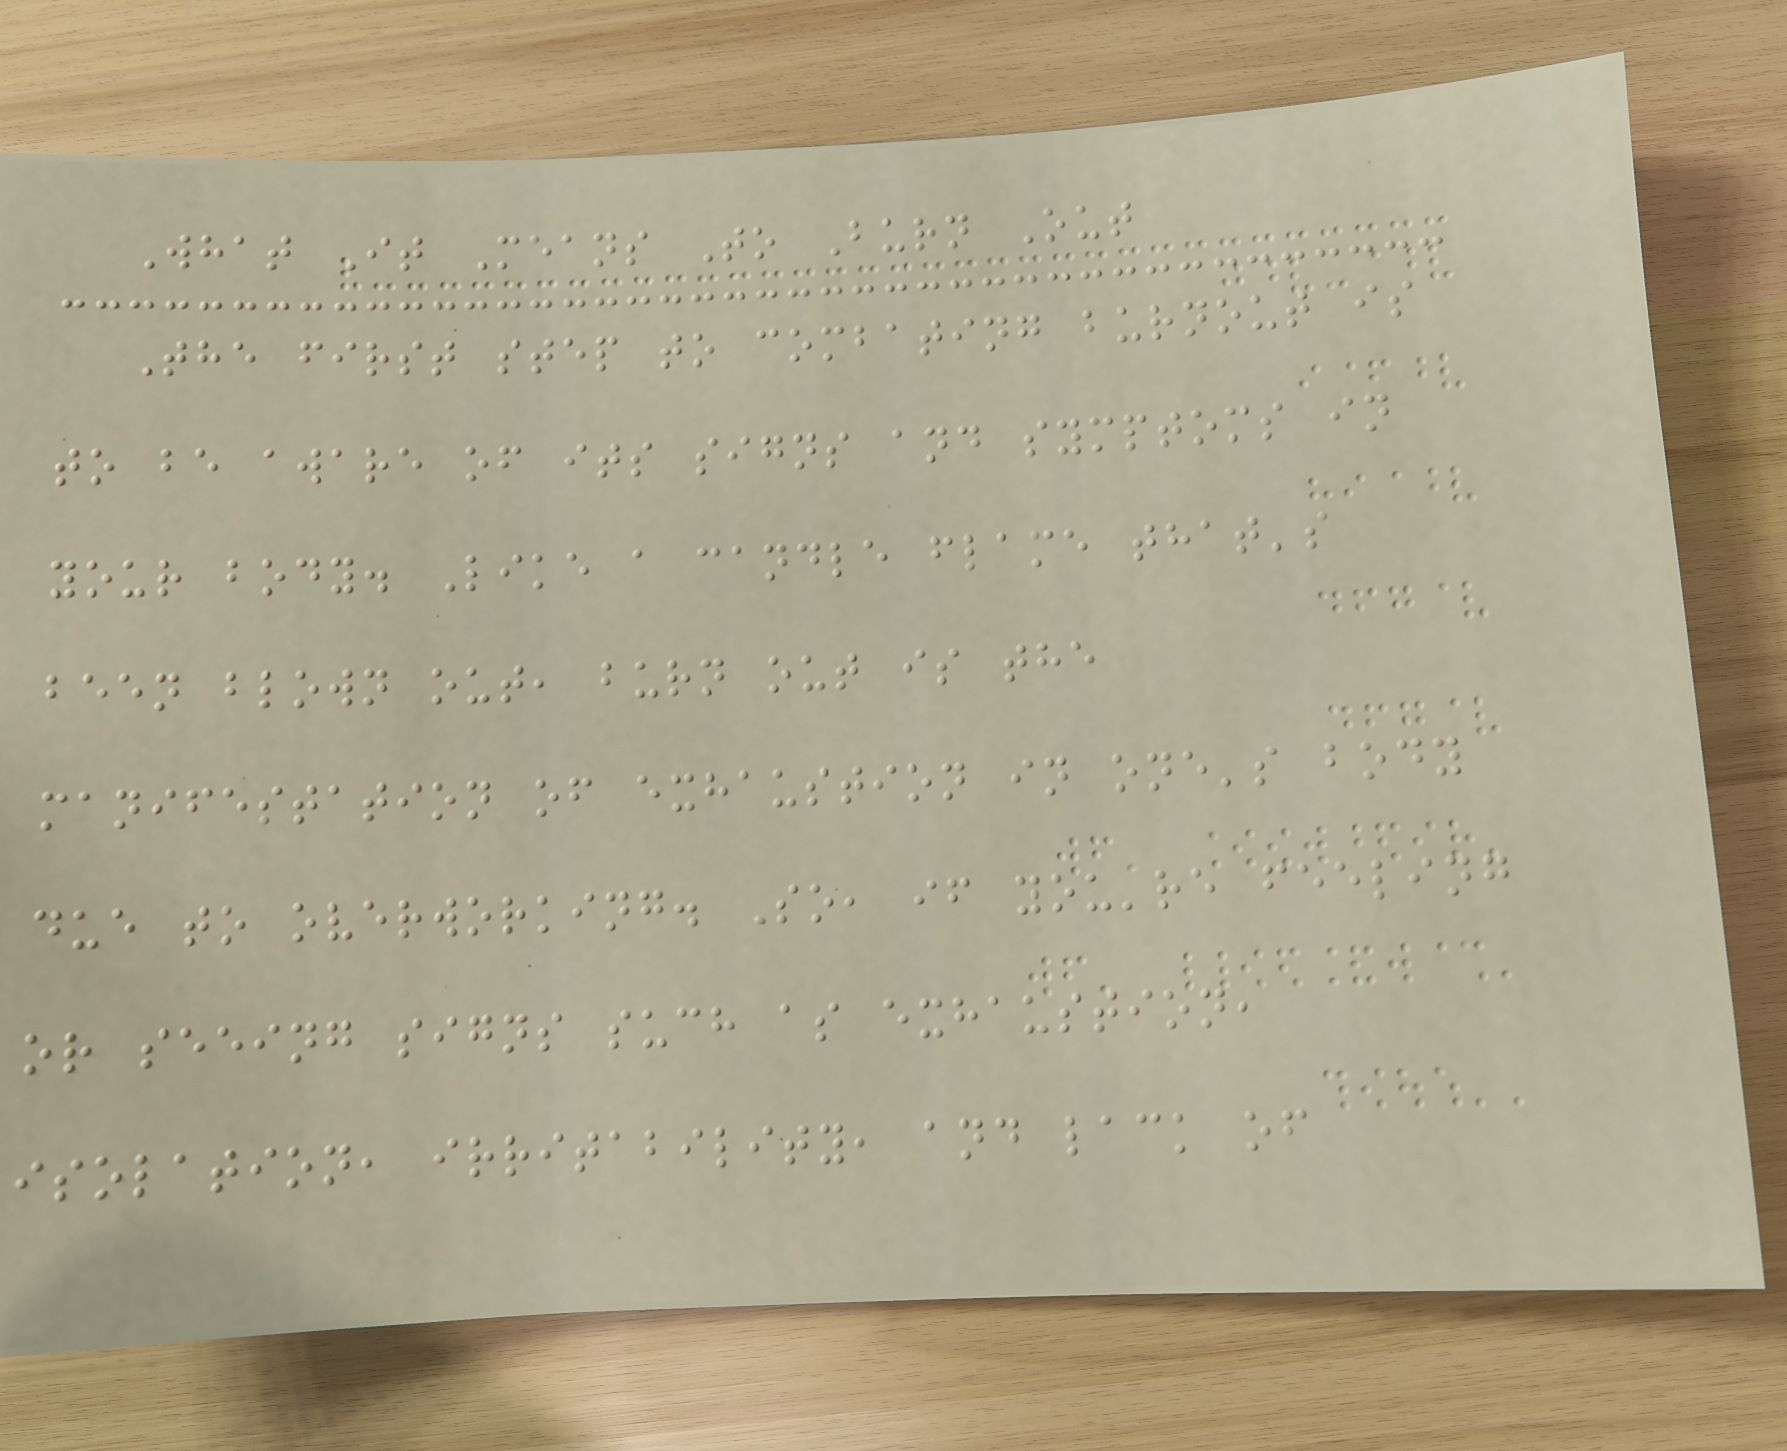What It Means To Burn Out
The first step to combating burnout is
to be aware of its signs and symptoms in
your body. Like a candle flame that's
been blown out, burn out is the
manifestation of exhaustion in one's body
due to overworking. So, if you're feeling
or seeing signs such as exhaustion,
isolation, irritability, and lack of
